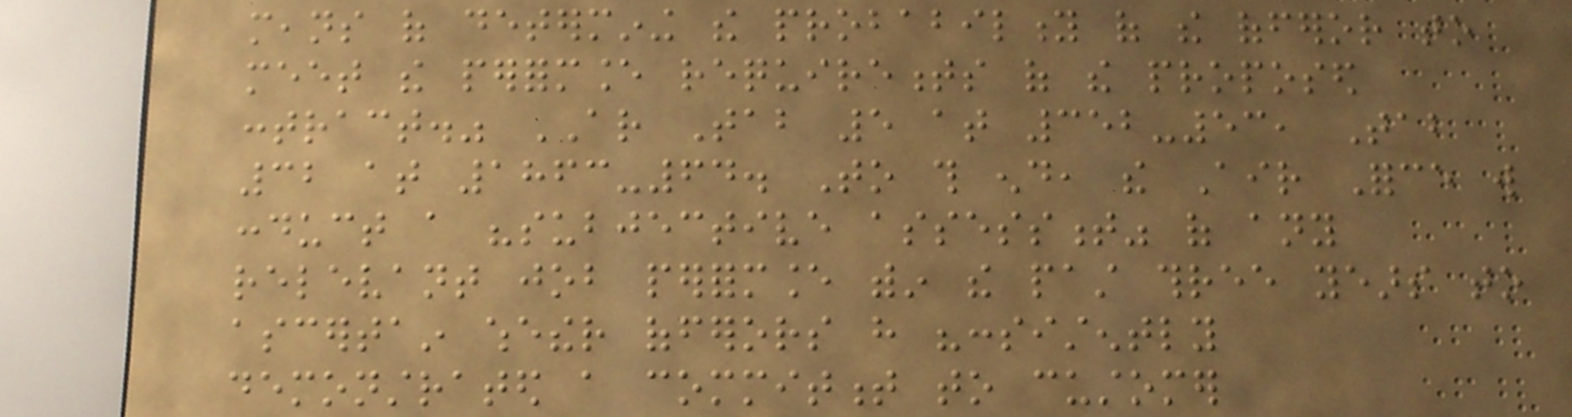means of determining the probability of the offeror to
meet the performance requirements of the proposed
contract." AR Tab 5 at 352-53, Tab
32 at 1863-64. To this end, the Air Force will
conduct a "subjective assessment" of any
relevant job performance within the past three years to
ascertain whether offerors have "consistently
demonstrated a commitment to customer
